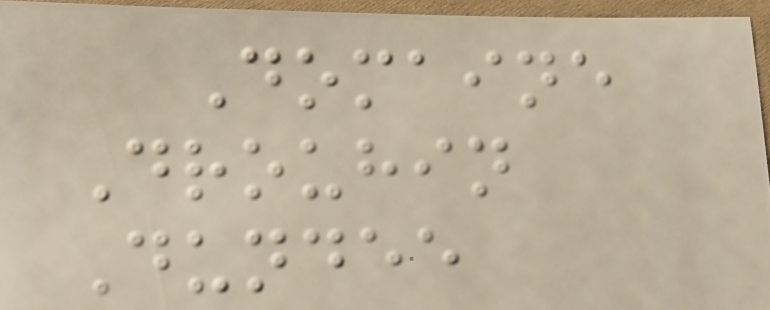Domaine
Drouhin
Dundee
